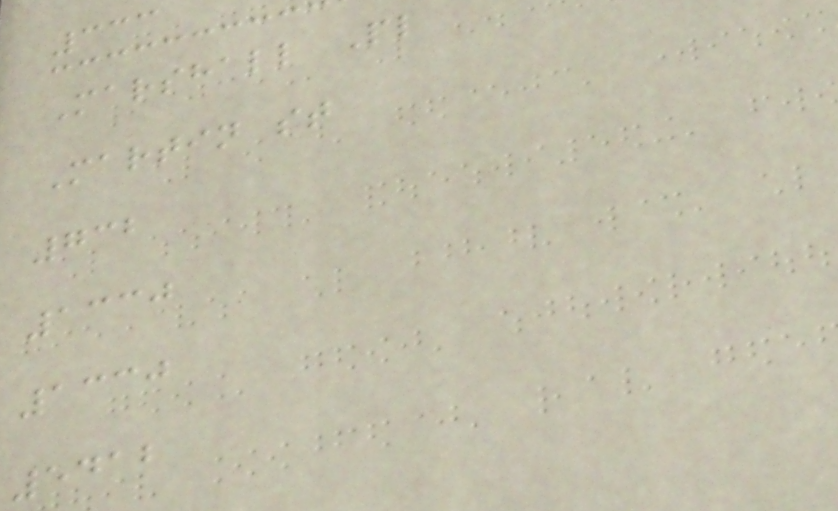333
Marshall Pl
Martin st
732
1330
1330
5412
